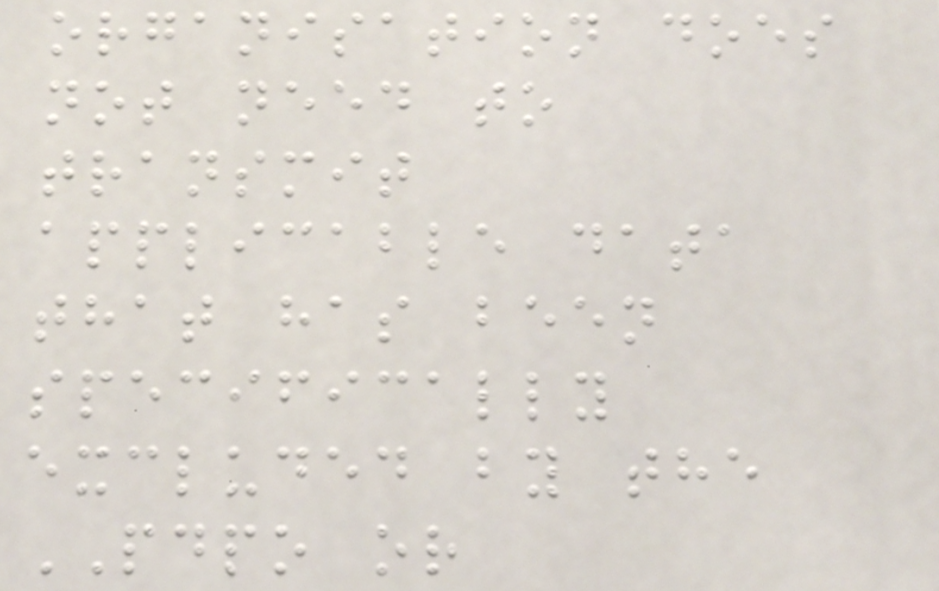organisation does
not need to
transmit
applicable data
that has been
specifically
excluded by the
PDPO or
